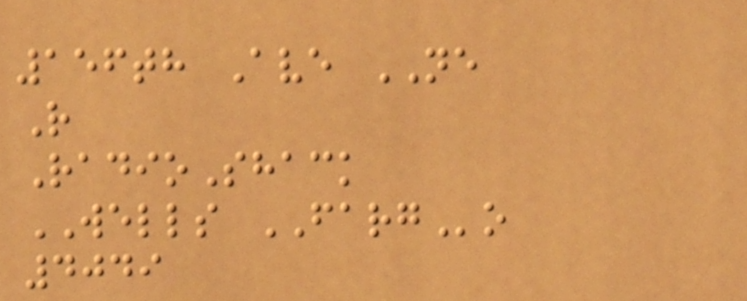156th Ave NE
R
RadioShack
WELLS FARGo
4049
